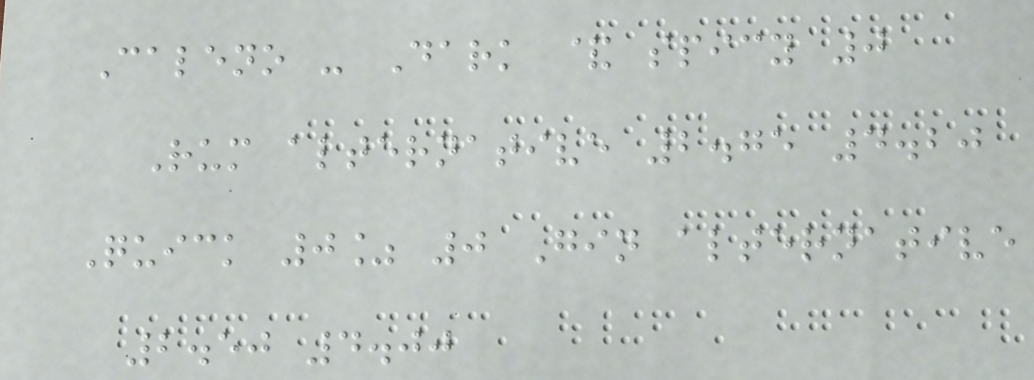Caleno - Dark & spicy 0
Rum alternative 2.75 4.20
Quick 0% 0 Gin alternative
2.50 4.00
